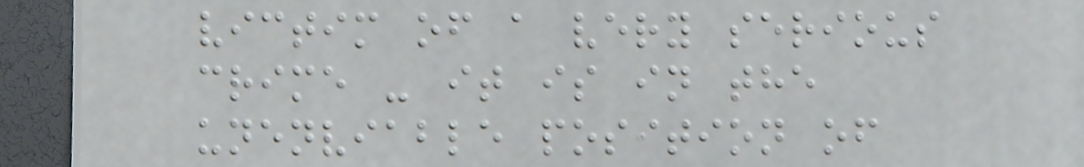victim of a very serious
crime - it is in the
unenviable position of
